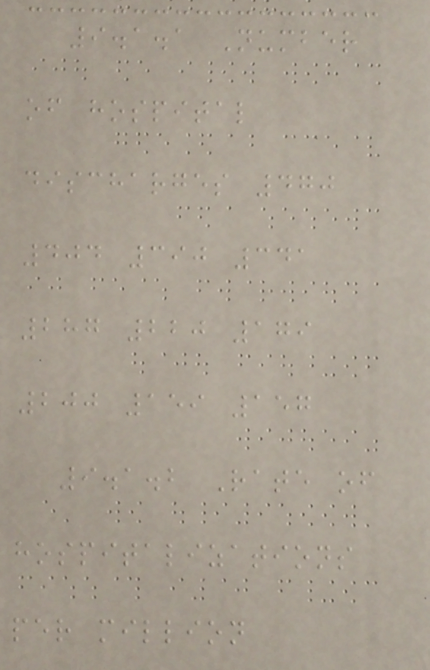9.1.1 Number
of hospital
discharges 470
404 390 341
287 220 179
200 159 157
9.1.2 Rate of
hospitalizations
per million
